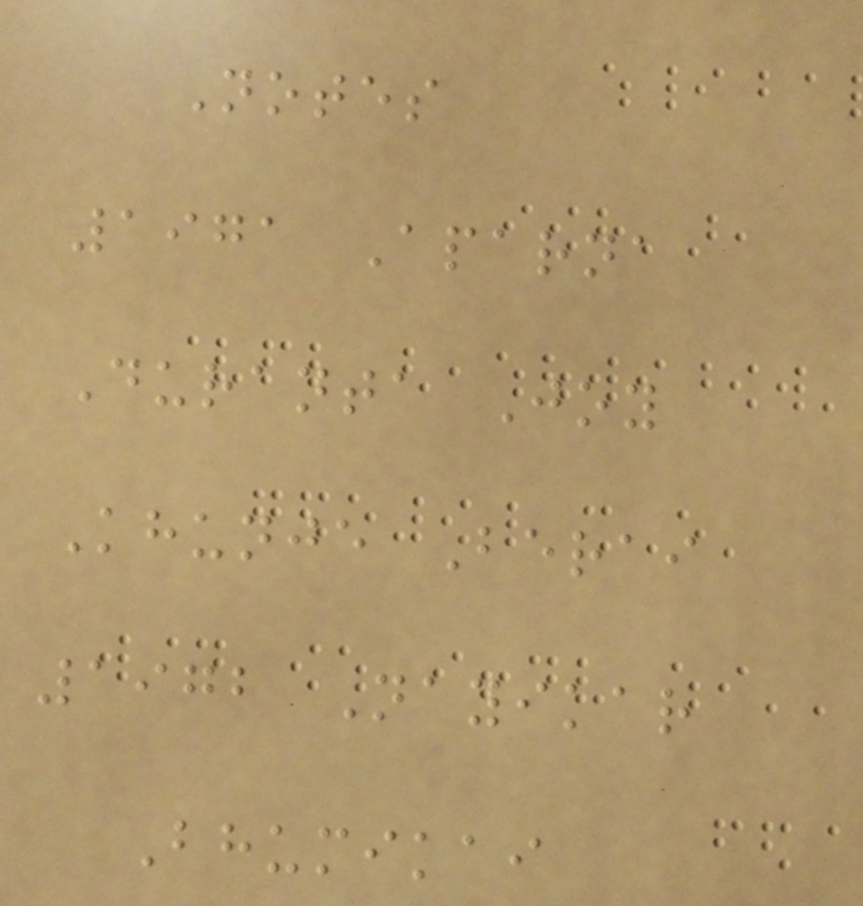Notes
1971 Aparna
Duranta Joy
Khunje Berai
1972 Nayikar
Bhumikai
